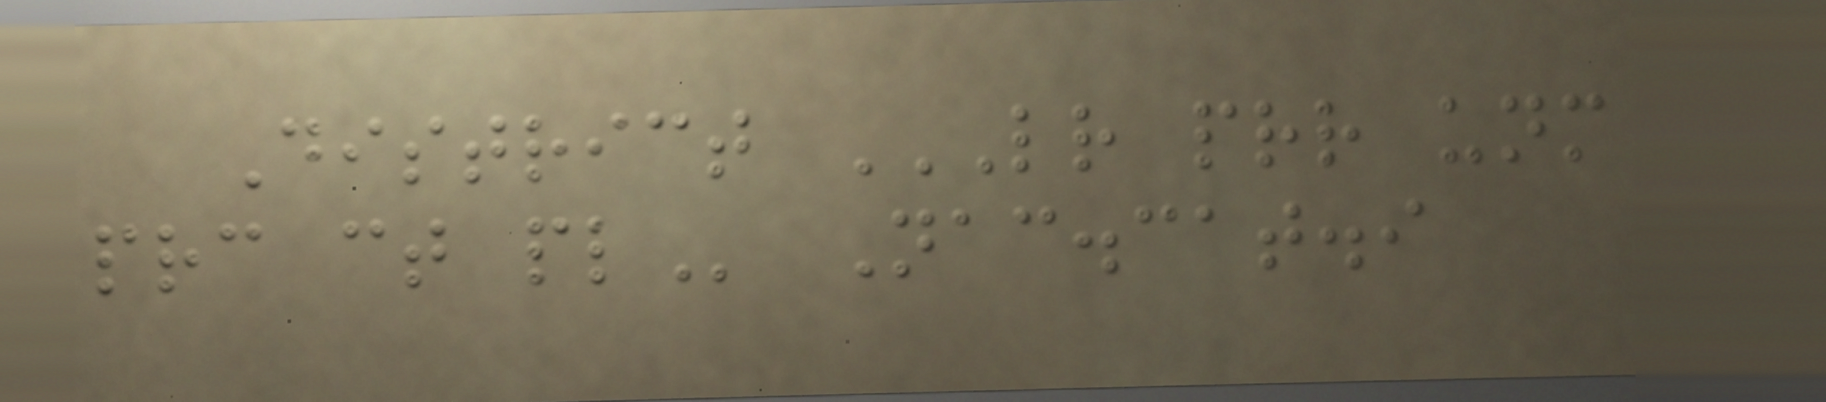District LR PRR UNM
PRC CT PL Nac.cat.i
